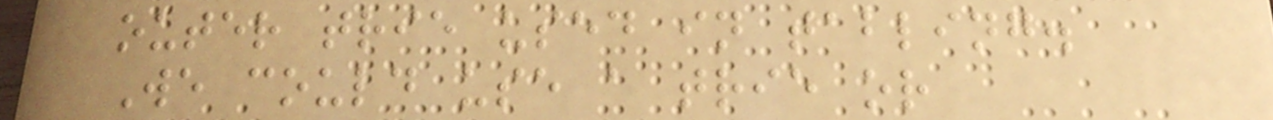outer trie used in tabling.
We could use a trie or
